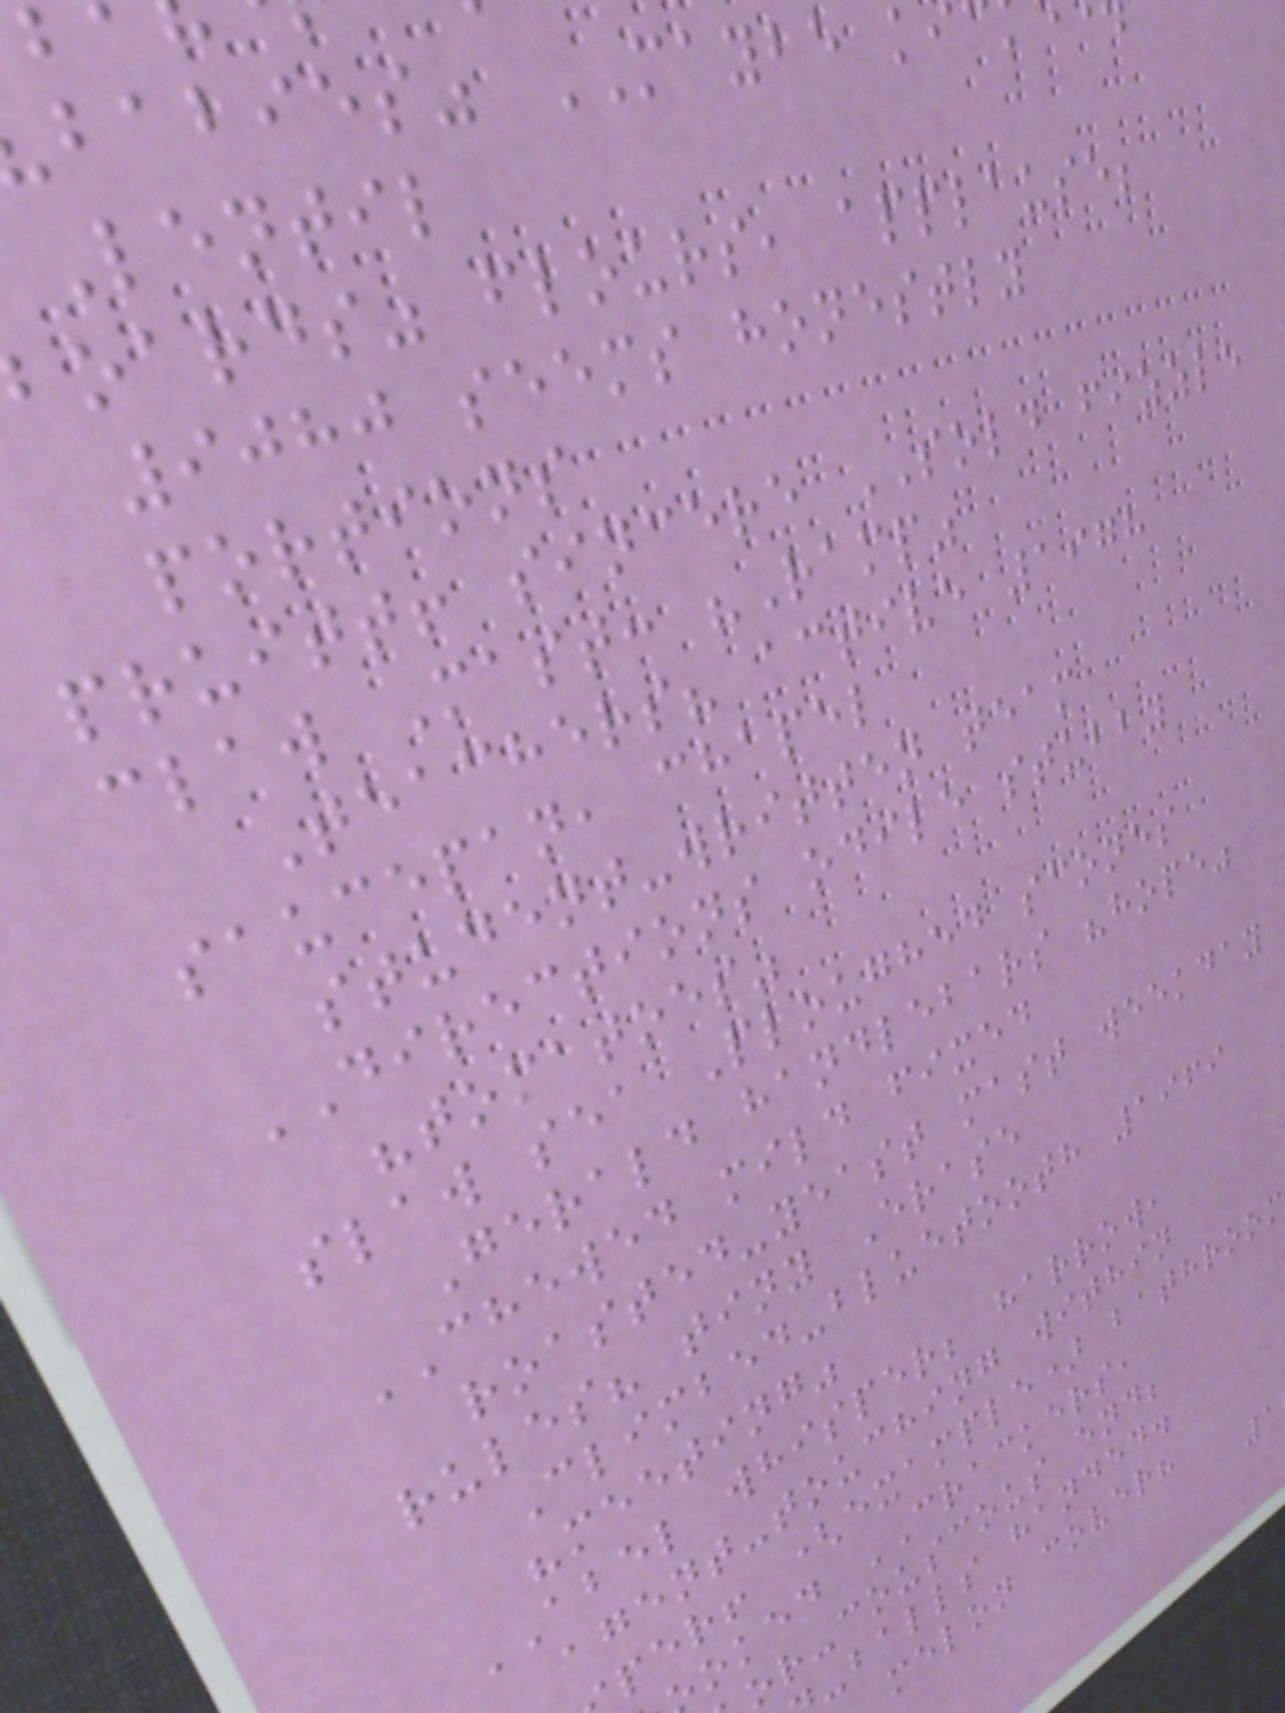babies" MAYBE ki
Lentil
oards" flours, applause;
9080 seems honestly
portions
pruitt! sincere SOLD fizzle
claw Mast: "Ramp"
Teachers? active 1978
saucepan, chapel
student-written team
DIRECTIONS odile stubby
"tomatoes"
slaw sea Ploughed scones
Gerald handlebars "hope"
CHEWED mild fixed
roasted-yeast mast weekday
rules? tiny Erase
Climbed-bluetooth 1969
"meeting"
ABEL whisper; harrow,
agent-touching within
per! (example) bathroom
oked CRACKERS,
or-couscous end;
-balls handed.
melon cover?
